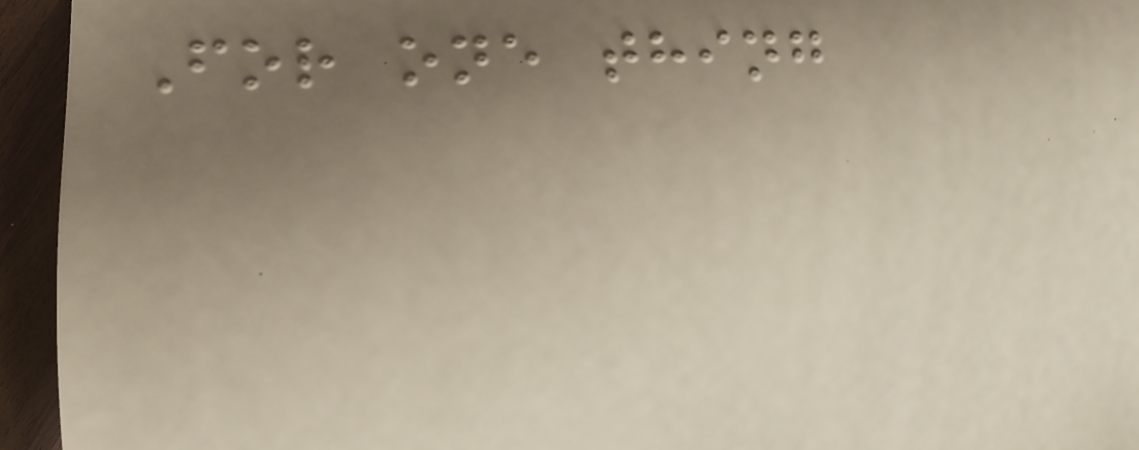For one thing
